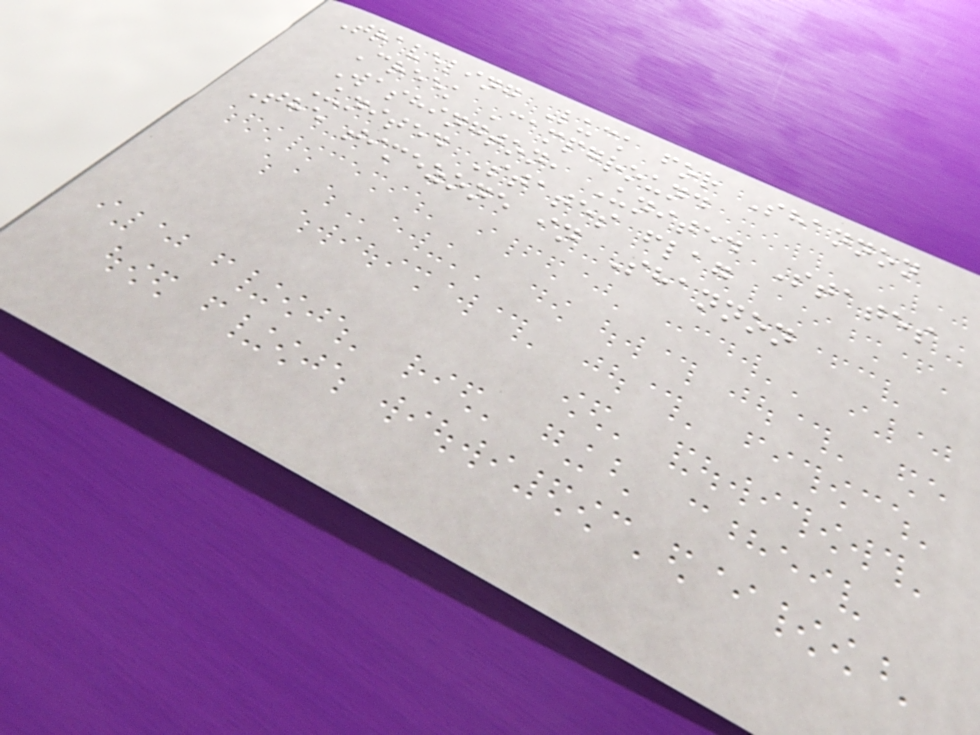Traveling Luck for Shannon
Creek Campground
Washington, United States
United States flag
The timezone in Shannon
